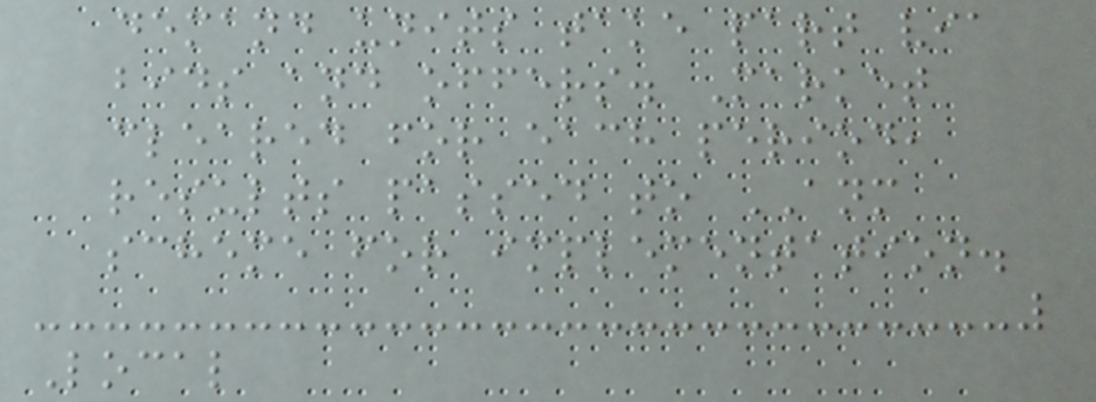demand units take part via
bids and offers. Market
cleared for each period,
results passed to ANM
scheme for implementation.
Local
